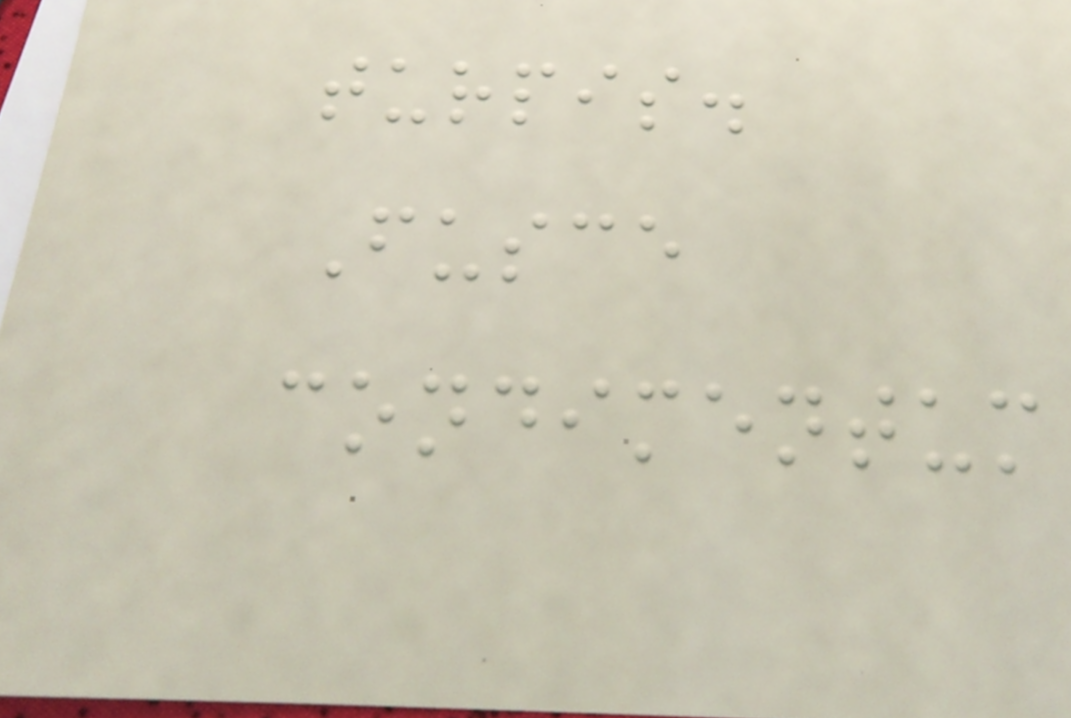turpis.
Fusce
condimentum
